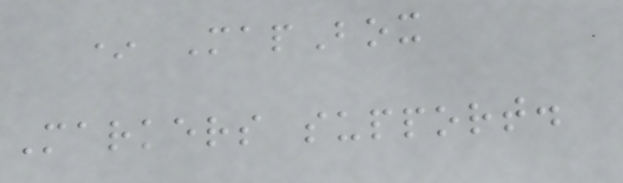* MapBox
Markers support.
